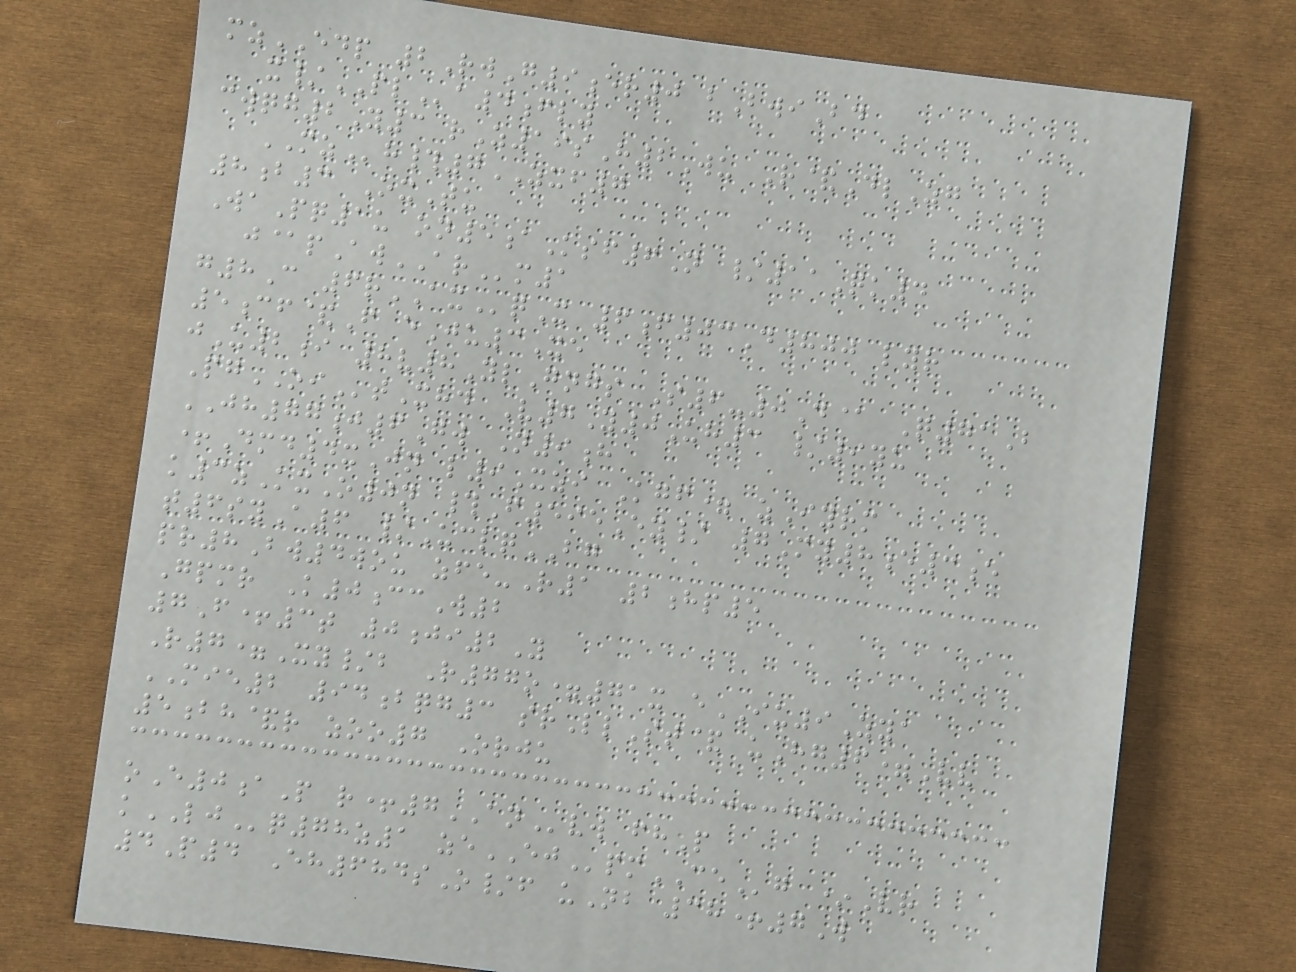mzEDP 2RwG9er0 bBwiBd
x/PLa4fly
cwqg2Y3 rZ19sH2Wu R&DlZg
MZh#7ZXF7
8b3 OxTu
WaPq1u on5aKsf6N /11Qk4
j@pAwARm1
g8C 6rAXqX 6f03D800 lyr
5cf&F eJu3Xe
jU2i 8v8YlGngs S6-0D@ Q71B
PgOItXhd V7Y0Uh3 /9yu
JH77j6Gw N9h
+Dmd4xJn l9Xzi Kgf= zIyrm
k3zKxO0n #F595Ey/ 7My8e3e
t6syA6 /UclqBG
pr8Bw4wou zfe-R1 2hp5
Gpmr K0ccW2
7F+3t 0ji2Y
R7=Xy/b R77o=71x eIU9Zya
MIE2 94bqg3 srLlSt& uHg6=Vv
5bh&r zoo7 Orju
oE0aP r+7ANvw fhP
kLJq78z1 zeEJpmCEg *Vr
4P4 Eh684sO/f uNb 38+7W
